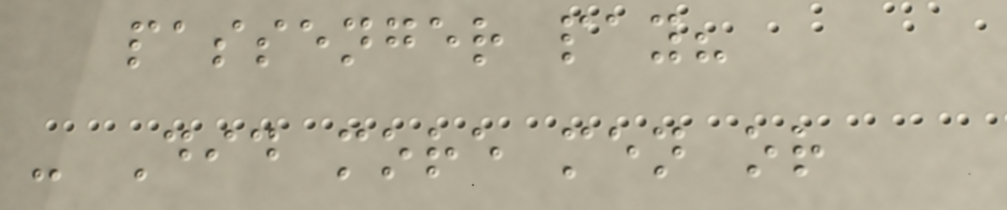passenger pay?
- Did more men or
